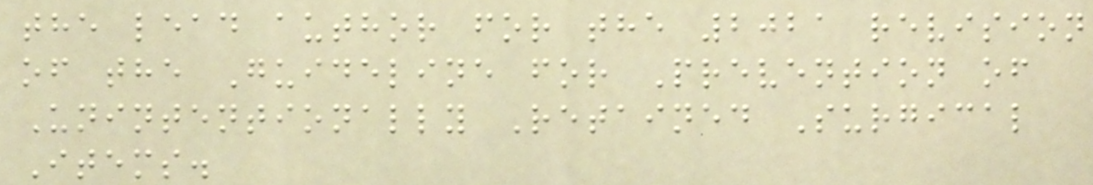the lead author for the 2021 revision
of the Guideline for Prevention of
Unintentionally Retained Surgical
Items.
